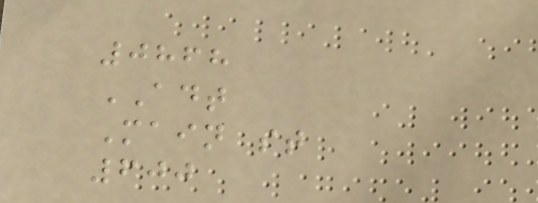0868
ADT
Main st
600
